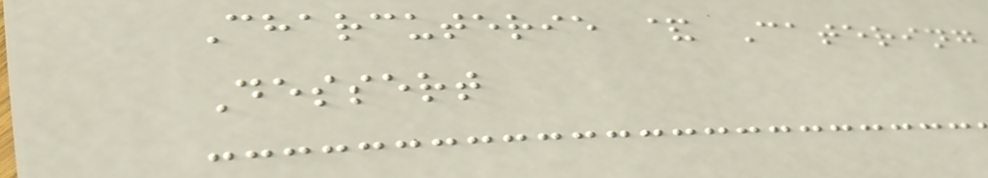Charcuterie & Catering
Dessert
